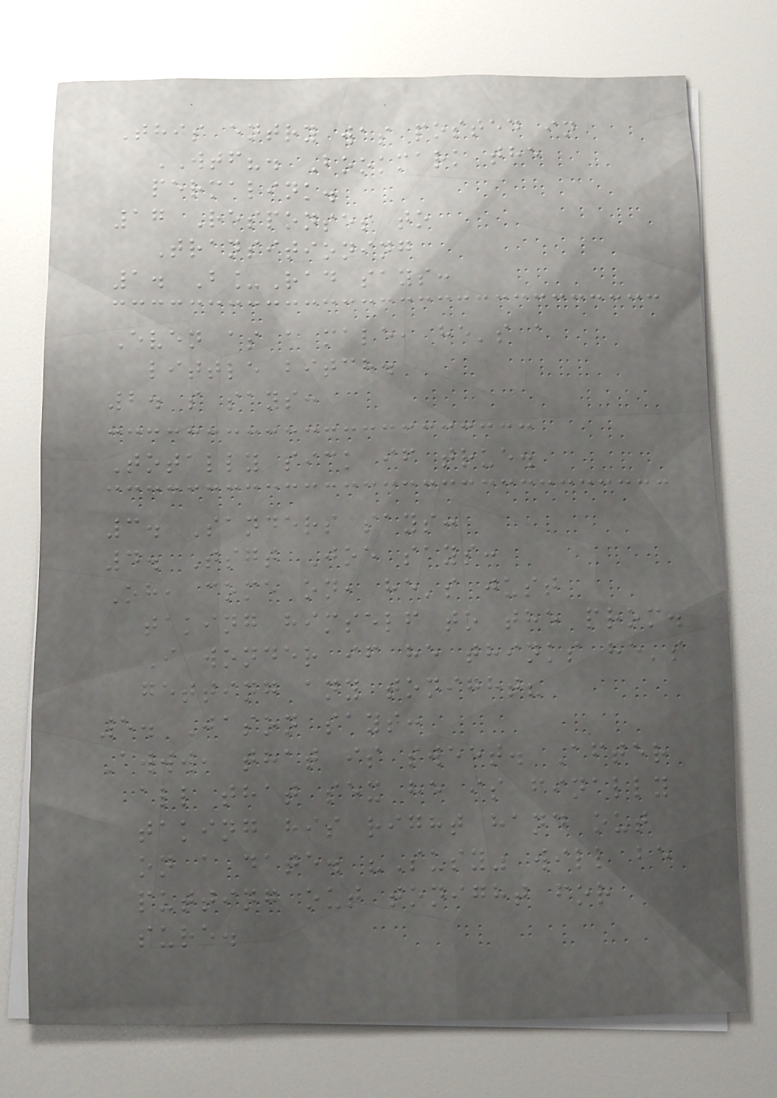This entry was posted in
WTF?. Bookmark the
permalink.
17 Responses to
Transitioning
1. B_Rad says:
Even as a male, he's a
little bitch.
2. s says:
Totally sick if true.
3. Sanders says:
4. Tsgt Joe says:
Oh, come on, he's just
taking himself to the prom.
I wonder if he thinks he's
getting any tonight?
5. Jason says:
Awww, that is sweet. After
all that sex he is finally
taking his right hand out
on a date. "Susy" will be
putting out tonight for
sure.
